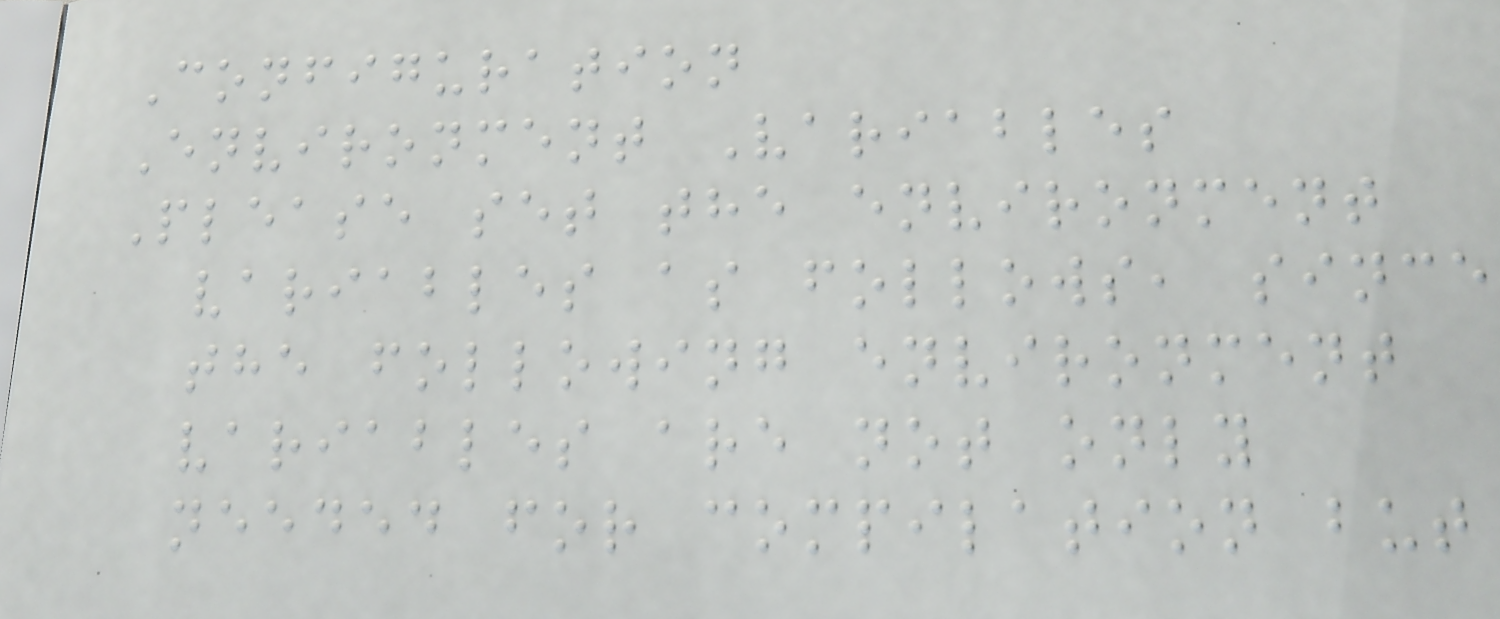Configuration
Environment Variables
Please set the environment
variables as follows, since
the following environment
variables are not only
needed for compilation but
